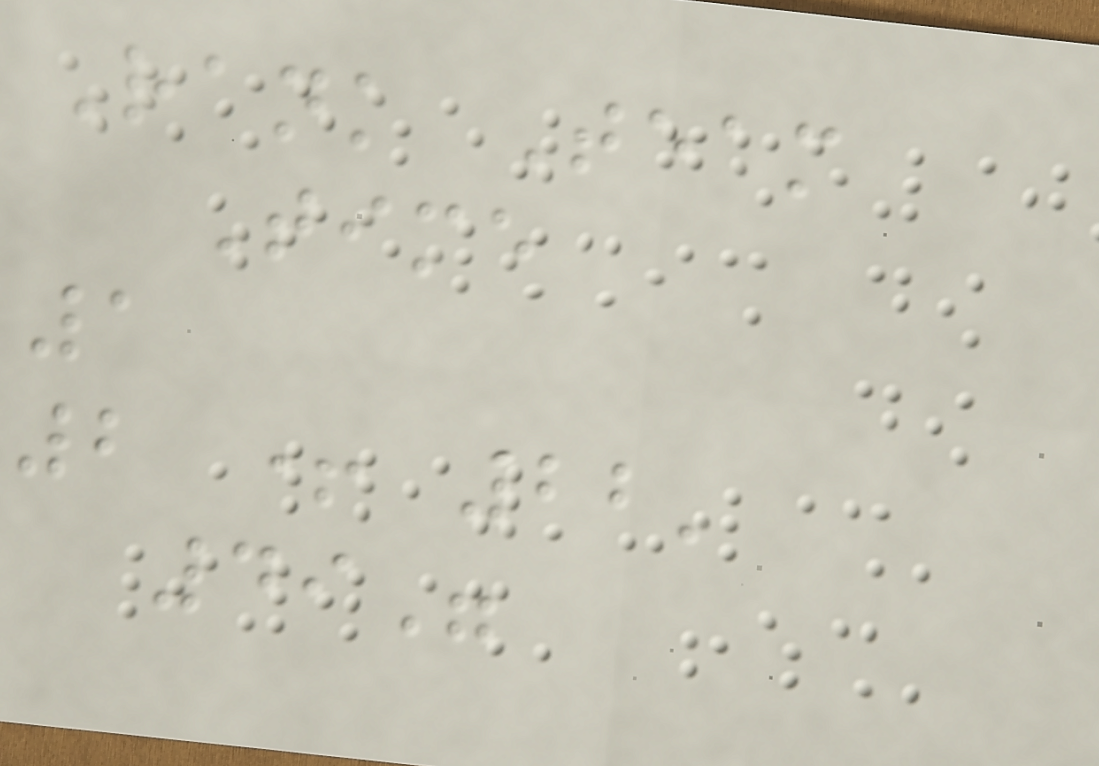Rank Team
Time
1
2 + 22'
49"
